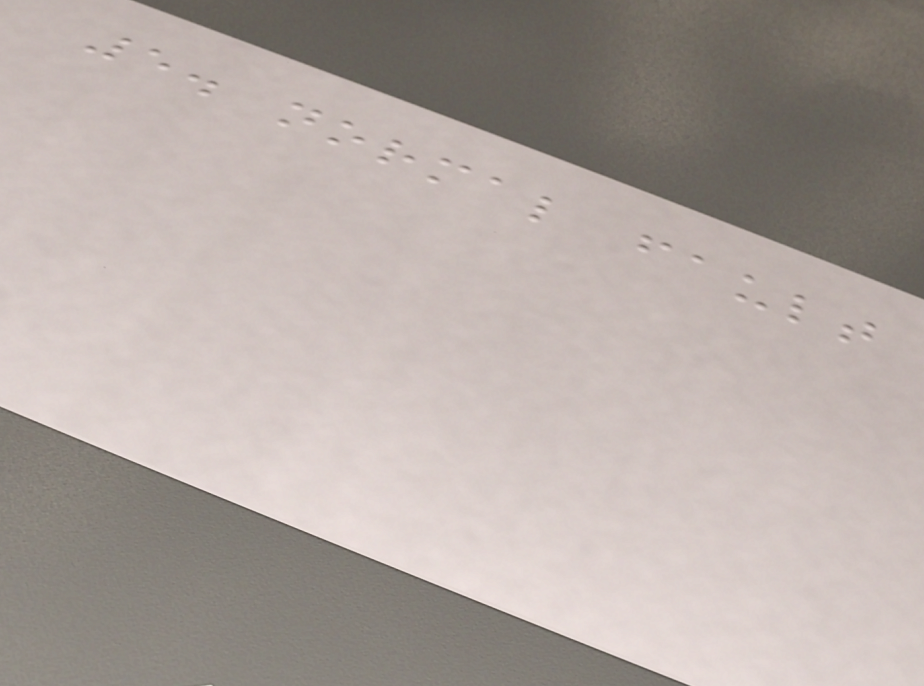5. normal fault
